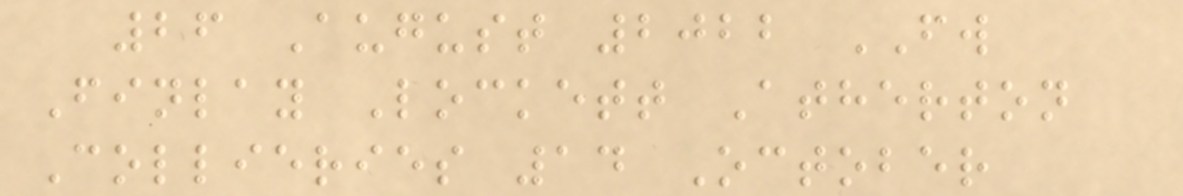26 August 2022 FW
Finlay Lockett Atherton
Collieries 14 October
